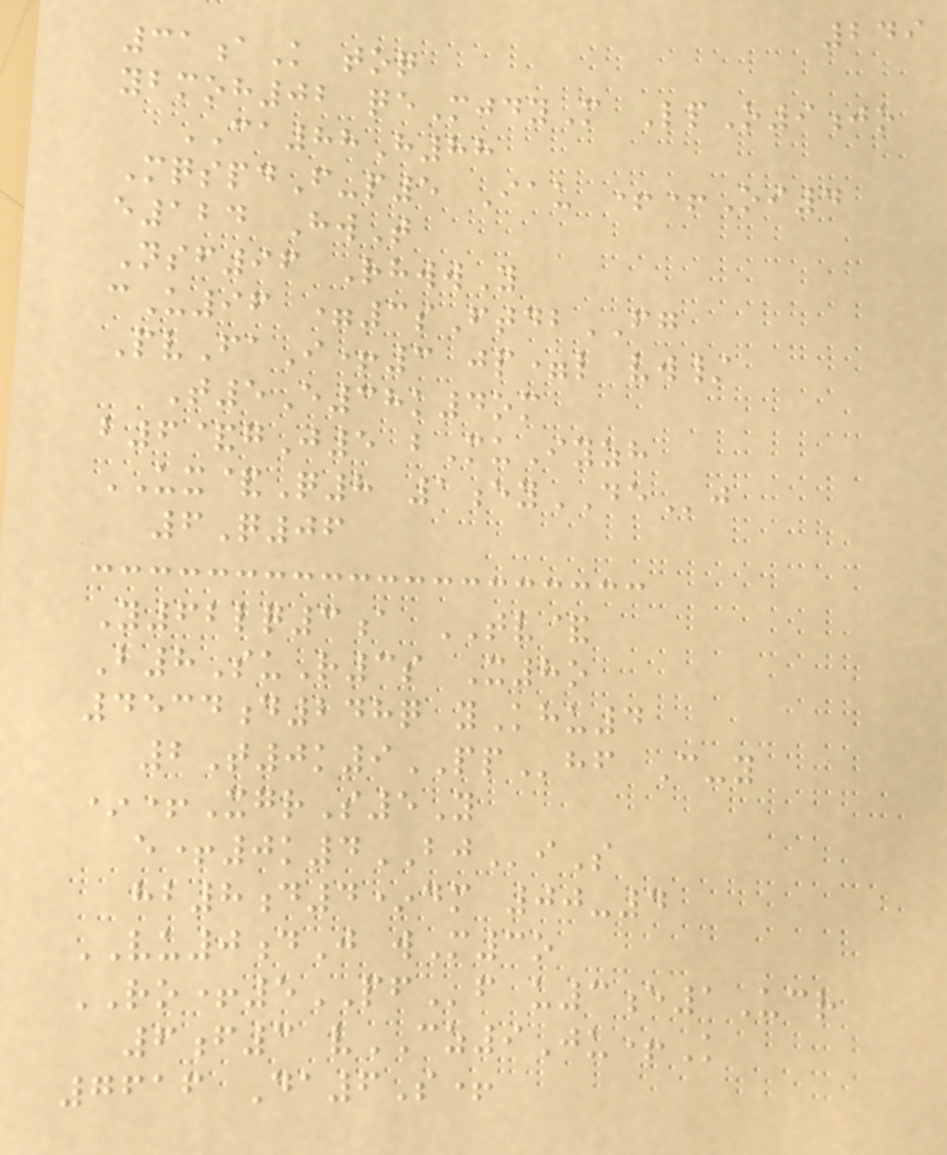249
31aK toq
ybmoh02 qeMjdyM LpO9jo
CA88H88
MqspdF-p5 Iau ++Oi4
e124 HwT
Nsf96 RhwwY
cU96 =3sFtdbFG
PvFaI+3 jp=l vw/
T5E38k4om
b6&gJ5 bMuIyzh
UX&Q8 1eyDEj
6Q06
Y62lq3a TV&
B8SuR3s X8o
4534d248q yKhu4
2T0k9PPhf C-y
*+XgrS5Y
e+0k4BJiS
hb8d4*dm 00-4
VU0dJ wM3o
RO+5PFf u3e1Ucr
6f3 vCZ9Ju+K
7616 Da6S+
